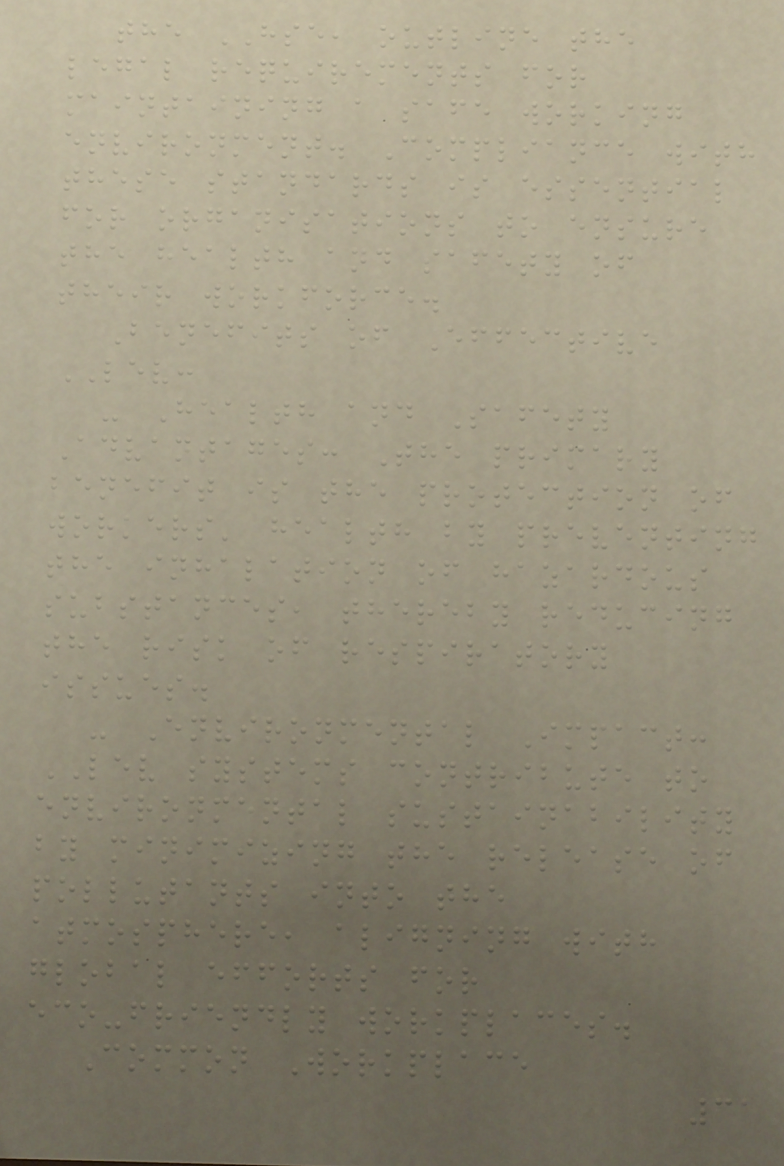the HSE, outline the
legal requirements for
maintaining a safe working
environment. Compliance with
these standards is essential
for organisations to ensure
the health and safety of
their workforce.
Benefits of Effective
LEV:
- Health and Safety
Advantages: The primary
benefit is the protection of
workers' health by preventing
the inhalation of hazardous
substances, thereby reducing
the risk of respiratory
issues.
- Environmental Impact:
LEV systems contribute to
environmental sustainability
by minimizing the release of
pollutants into the
atmosphere, aligning with
global efforts for
eco-friendly workplaces.
Common Workplace
31
